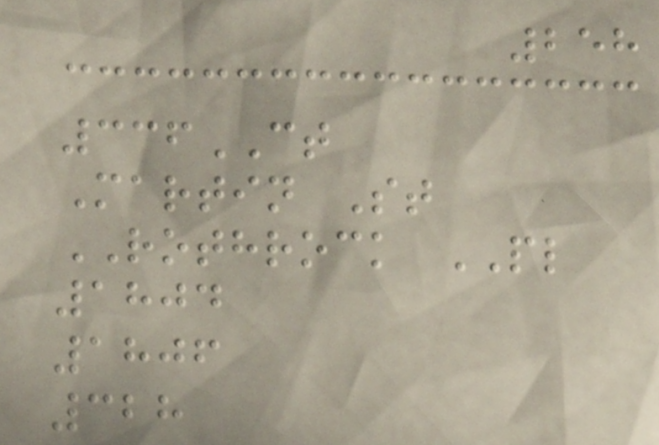258
336CT
Martin St
ROTHROCK PL
1804
1806
328
